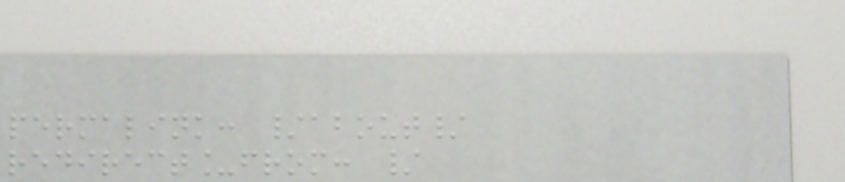permalink: /about/
redirect_from: /
